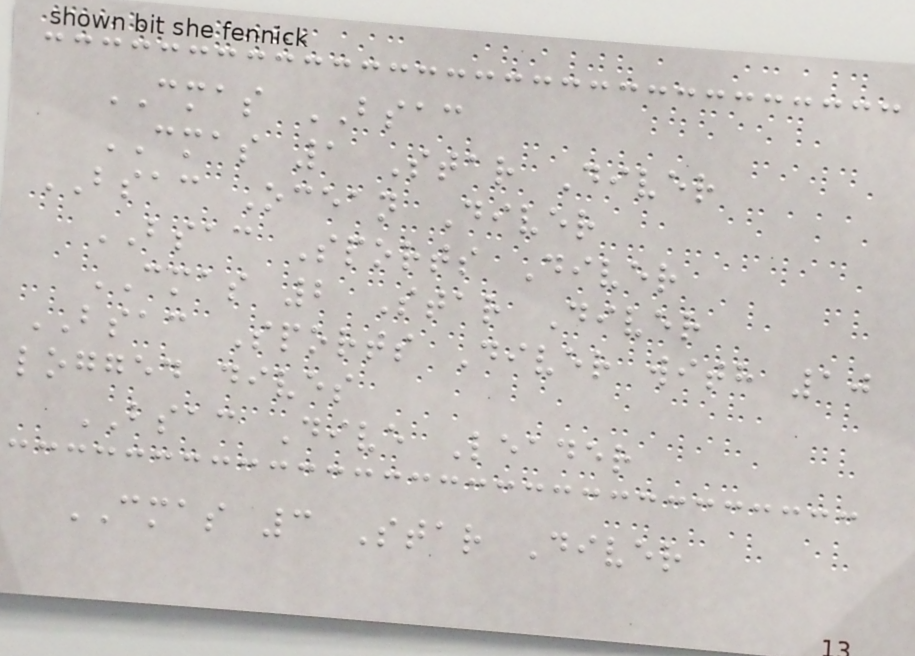CMAS BSAC
CMAS 1 Star Diver
BSAC Ocean Diver
BSAC Sports Diver
CMAS 2 Star Diver
BSAC Sports Diver with 10
logged dives
BSAC Dive Leader
CMAS 3 Star Diver
